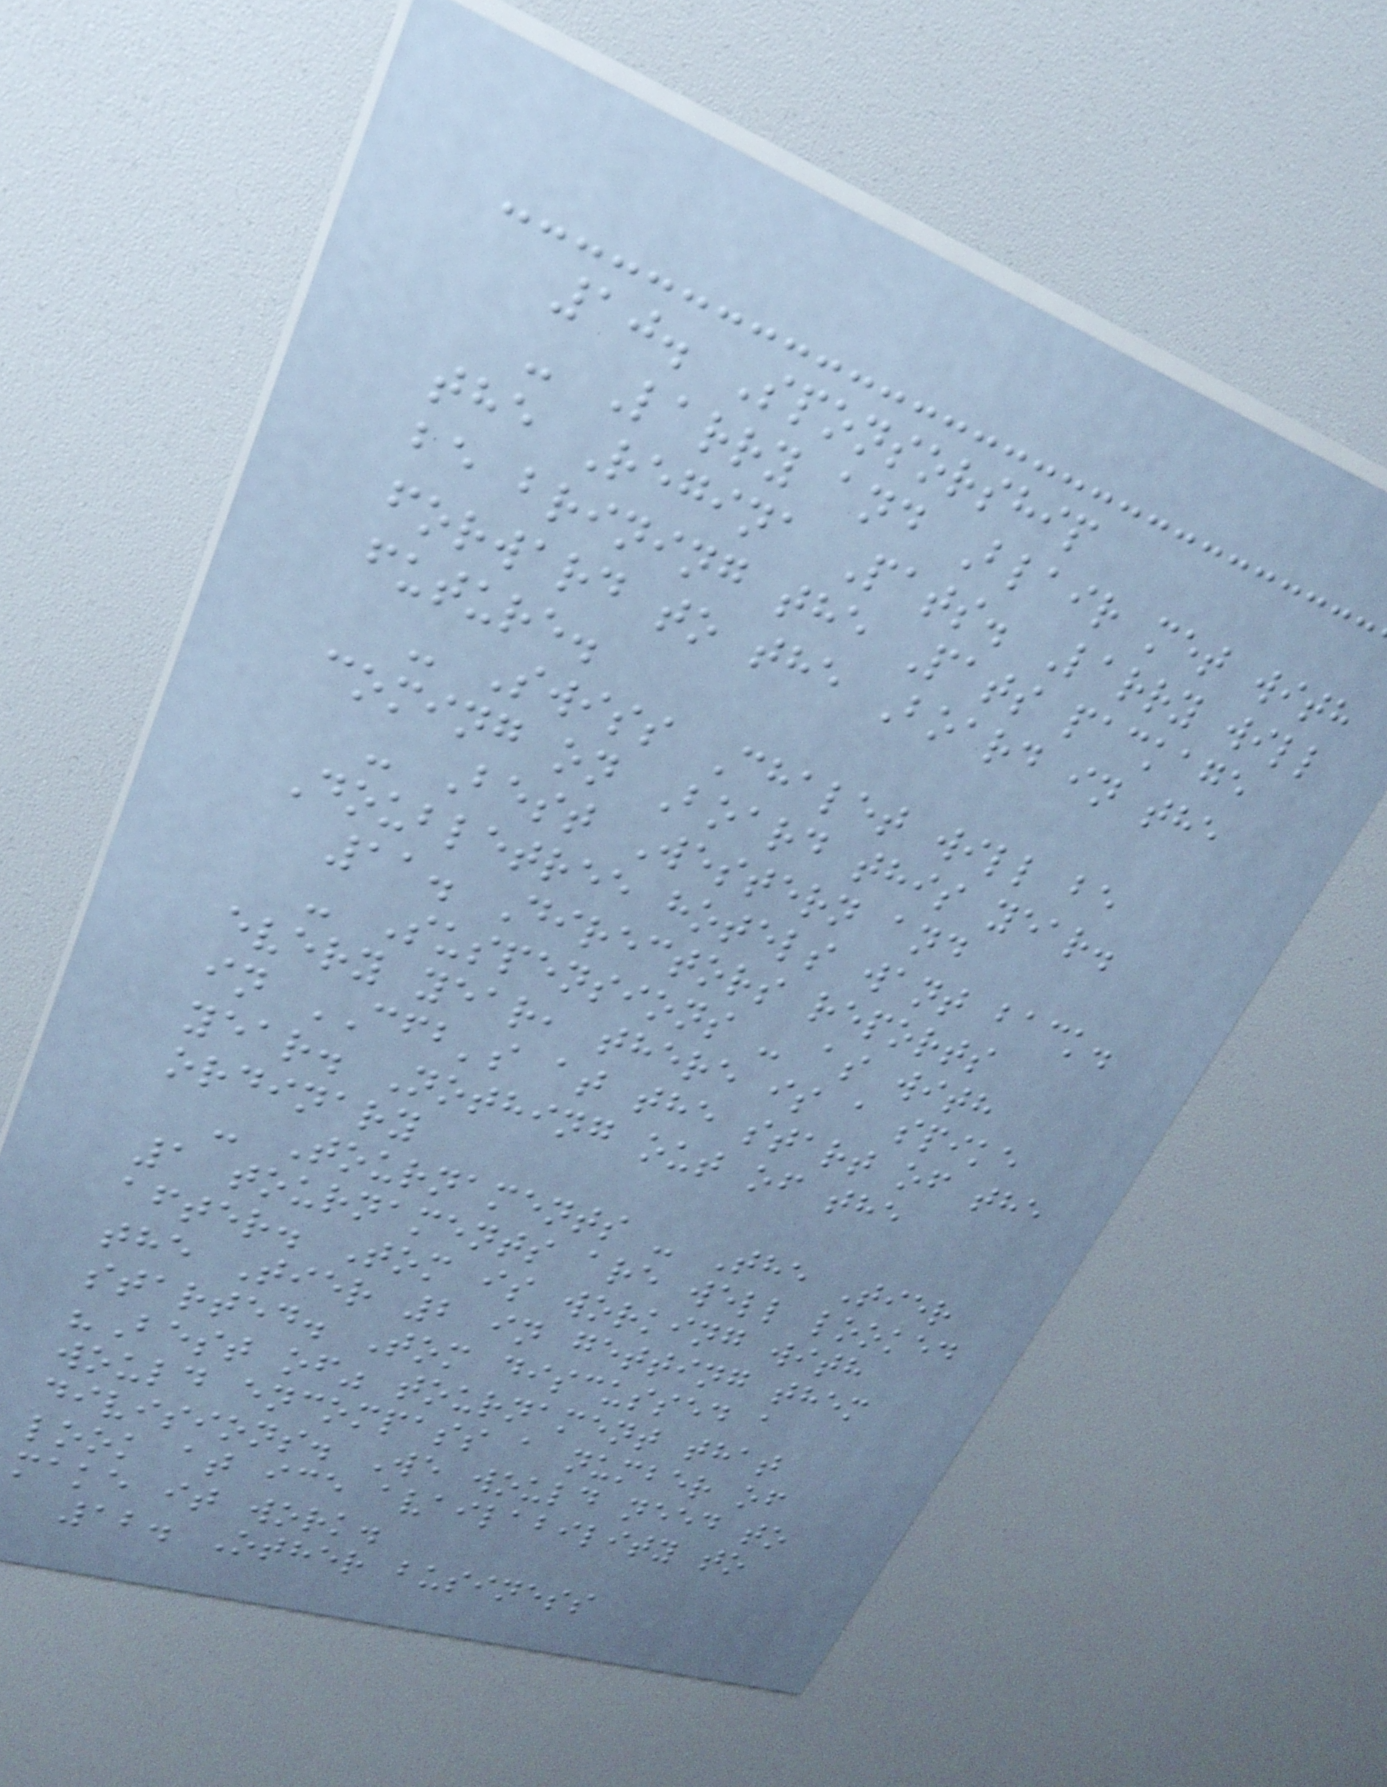10. Sponsorship
- Larry and Blair met with
the Regina Pats. Larry will
be brining the Pats package
forward to the Board in the
future.
- Swiss Chalet will be
coming on Board this year.
- Best Western and
Doubletree hotels want back.
11. Directors reports
- Suspensions - as with
every year, there is a spike
in CFB's at the start of the
year. Nothing out of the
ordinary
- Tournaments - The Tier
1 tournaments are well looked
after. Tom is working with
the Tier 2 in getting them
started. Tom discussed a
"Best of" tournament that
would encompass a number of
divisions. We would need to
look at ice availability to
make it work.
12. Other business
